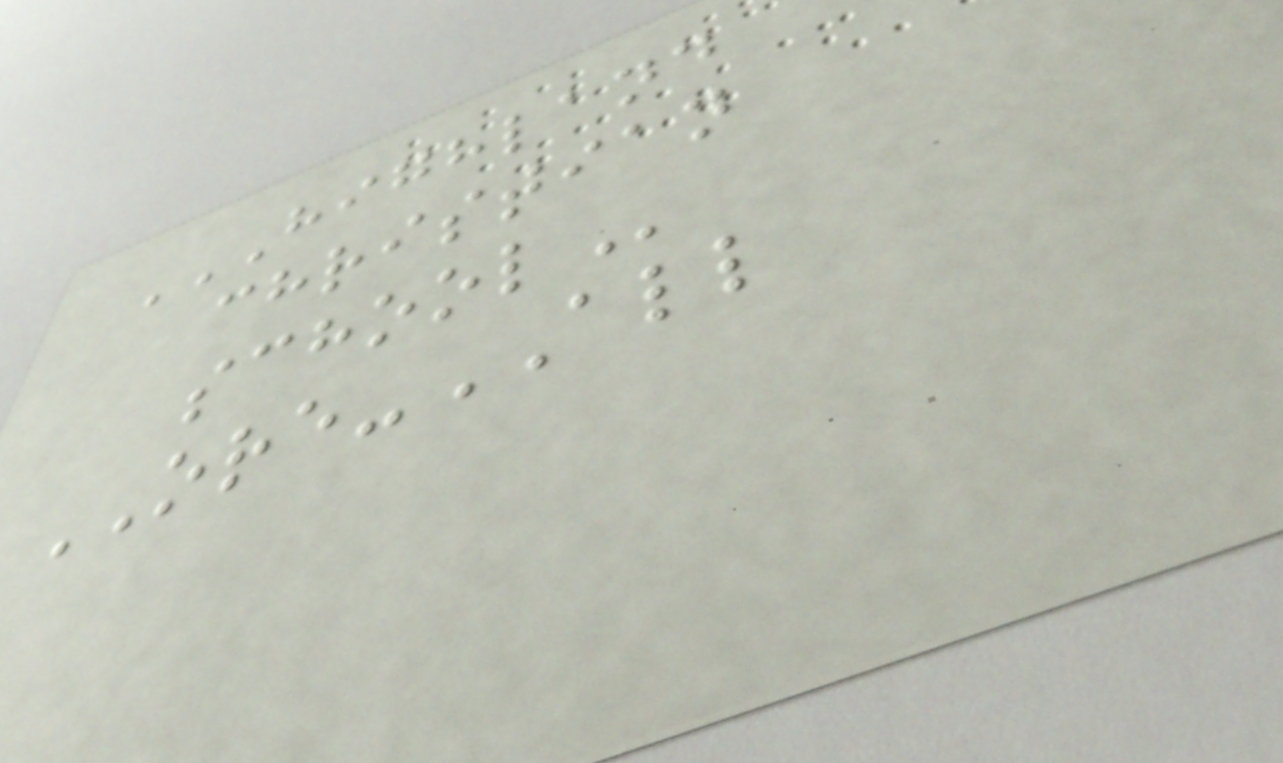HIGHLAND
CHRISTIAN
SCHOOL
ORE-ALL
